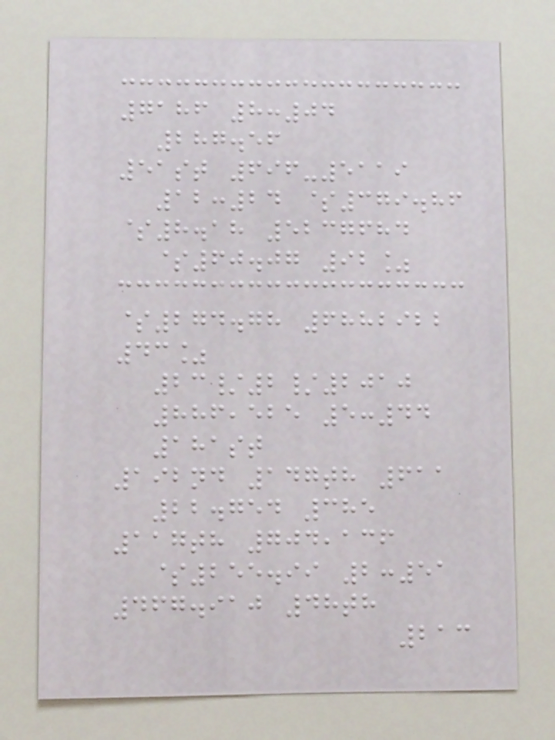7186 8:04
287.56
51st 696-5119
12:24 $379.86
$8.18 5237684
$60.07 92%
$274.78 6882922
43%
23/2/2010
886,525 5:44
181st
192nd 147th 611
22.754 385
117th 704,136
$255.99 2:51
467.910 48th
213
